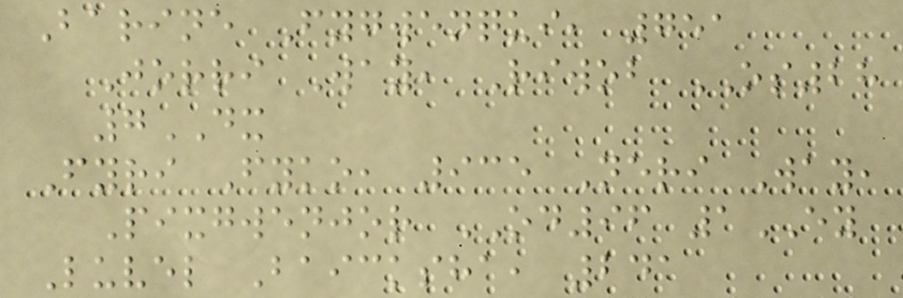Barine Fygwenqui, 751
Jorri Way, Riwob OS28
7DX
Fyri Fyko, 935 Neri Way,
Pixgwenjor OD96 1EY
Luvel Baicksha, 241
